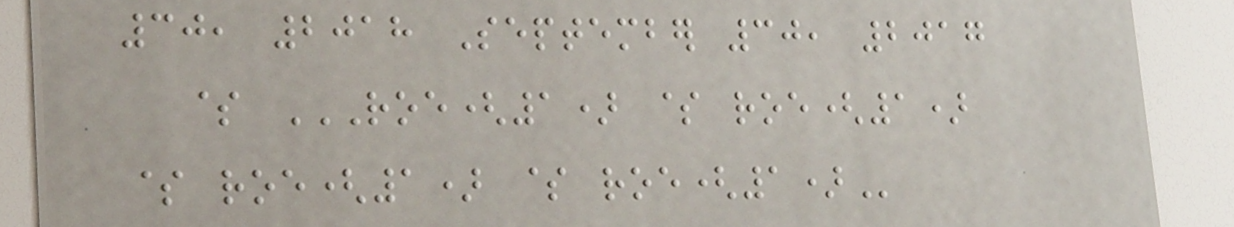30, 2018 September 30, 2017
$ ROE(1) $ ROE(1)
$ ROE(1) $ ROE(1)
